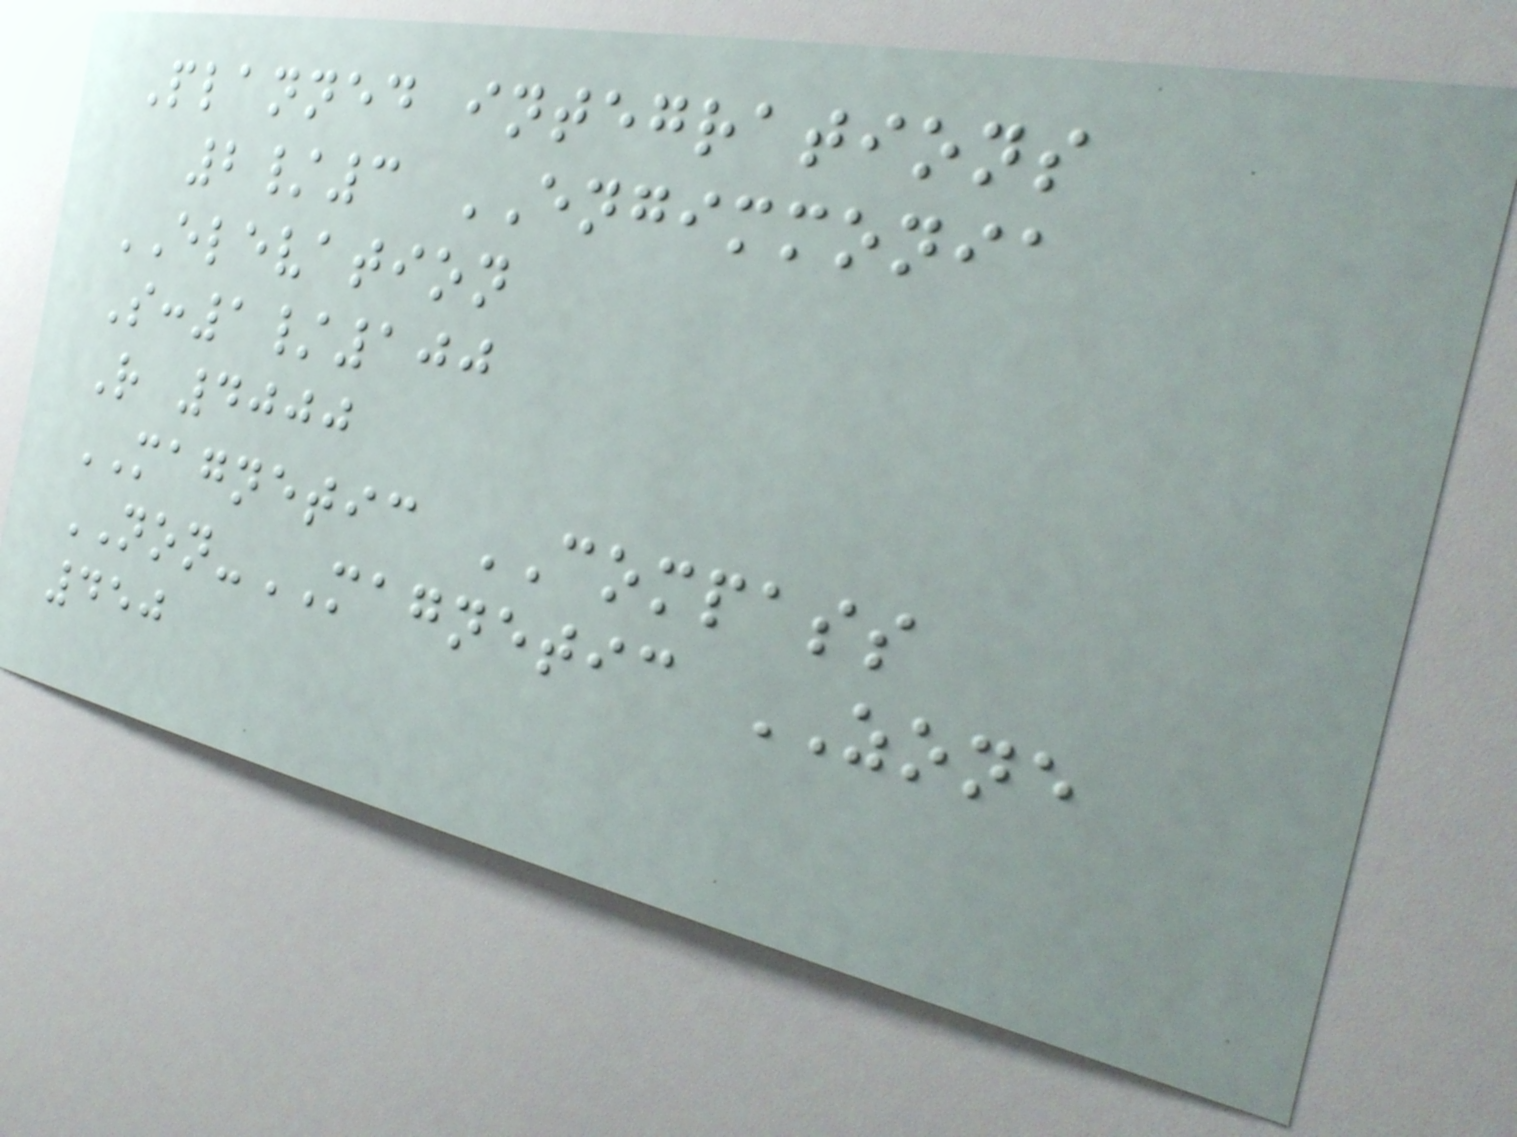Planned integrations
2/3 ENGIMMONIA
ELEVATION
S:1/100
R 4000
MAGNETIC COMPASS
NON-MAGNETIC ZONE
450
